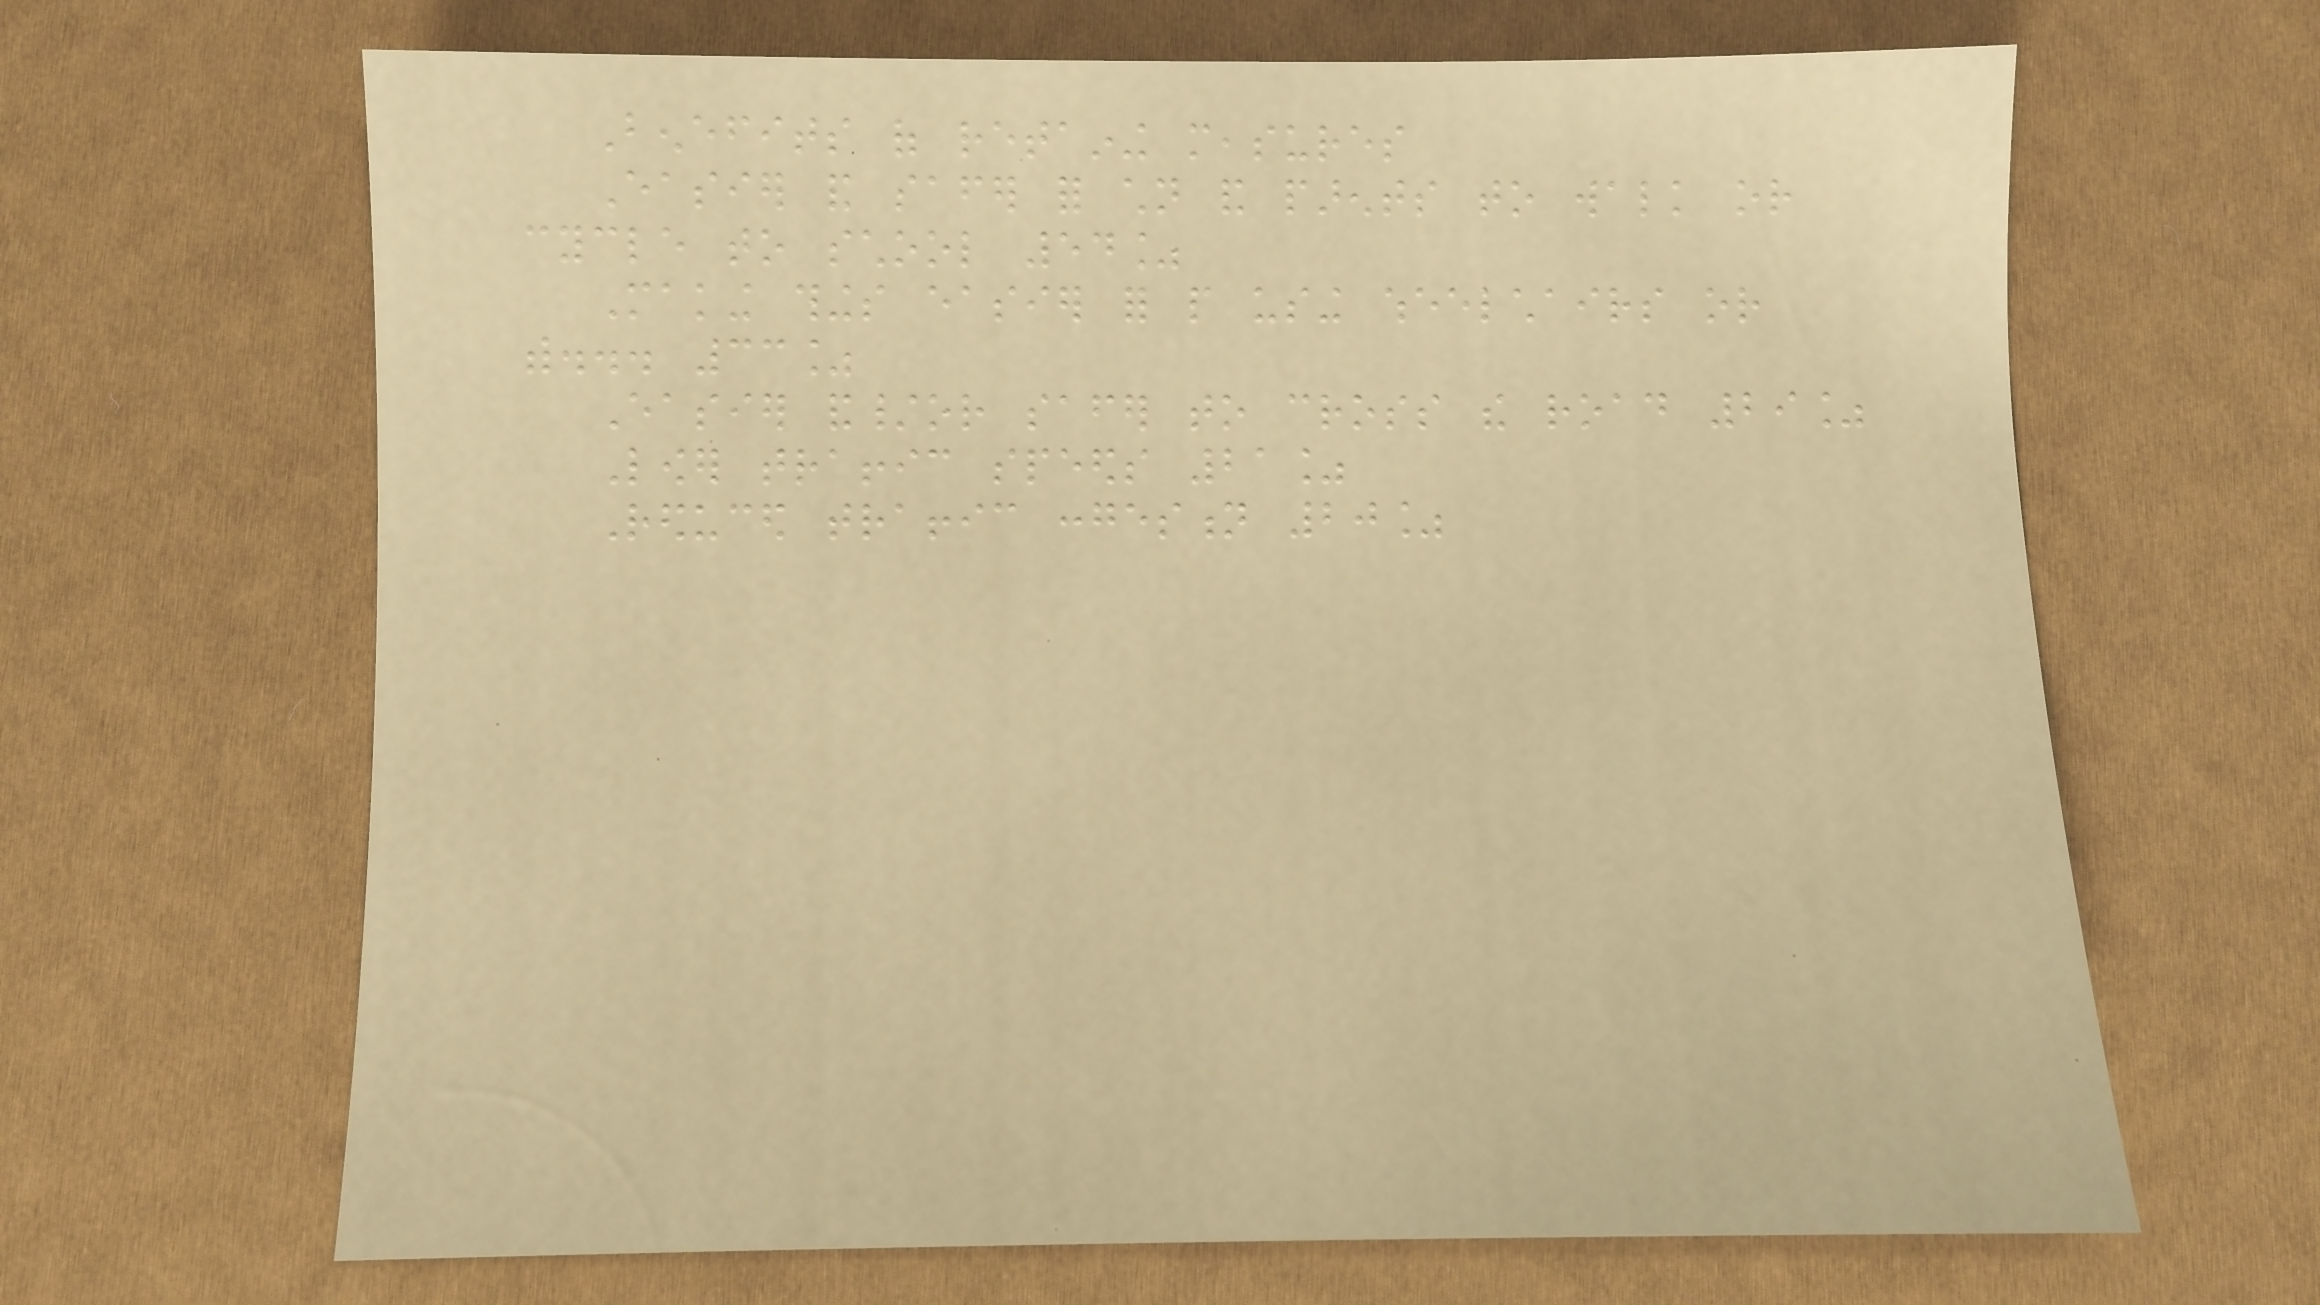Benefits of retaining measures
Easier and safer for children and parents to walk or
cycle to school 54%
Making things easier for people using wheelchairs or
with... 33%
Easier and/or safer to cross the road 29%
Lower traffic speeds 21%
Reduced traffic congestion 20%
